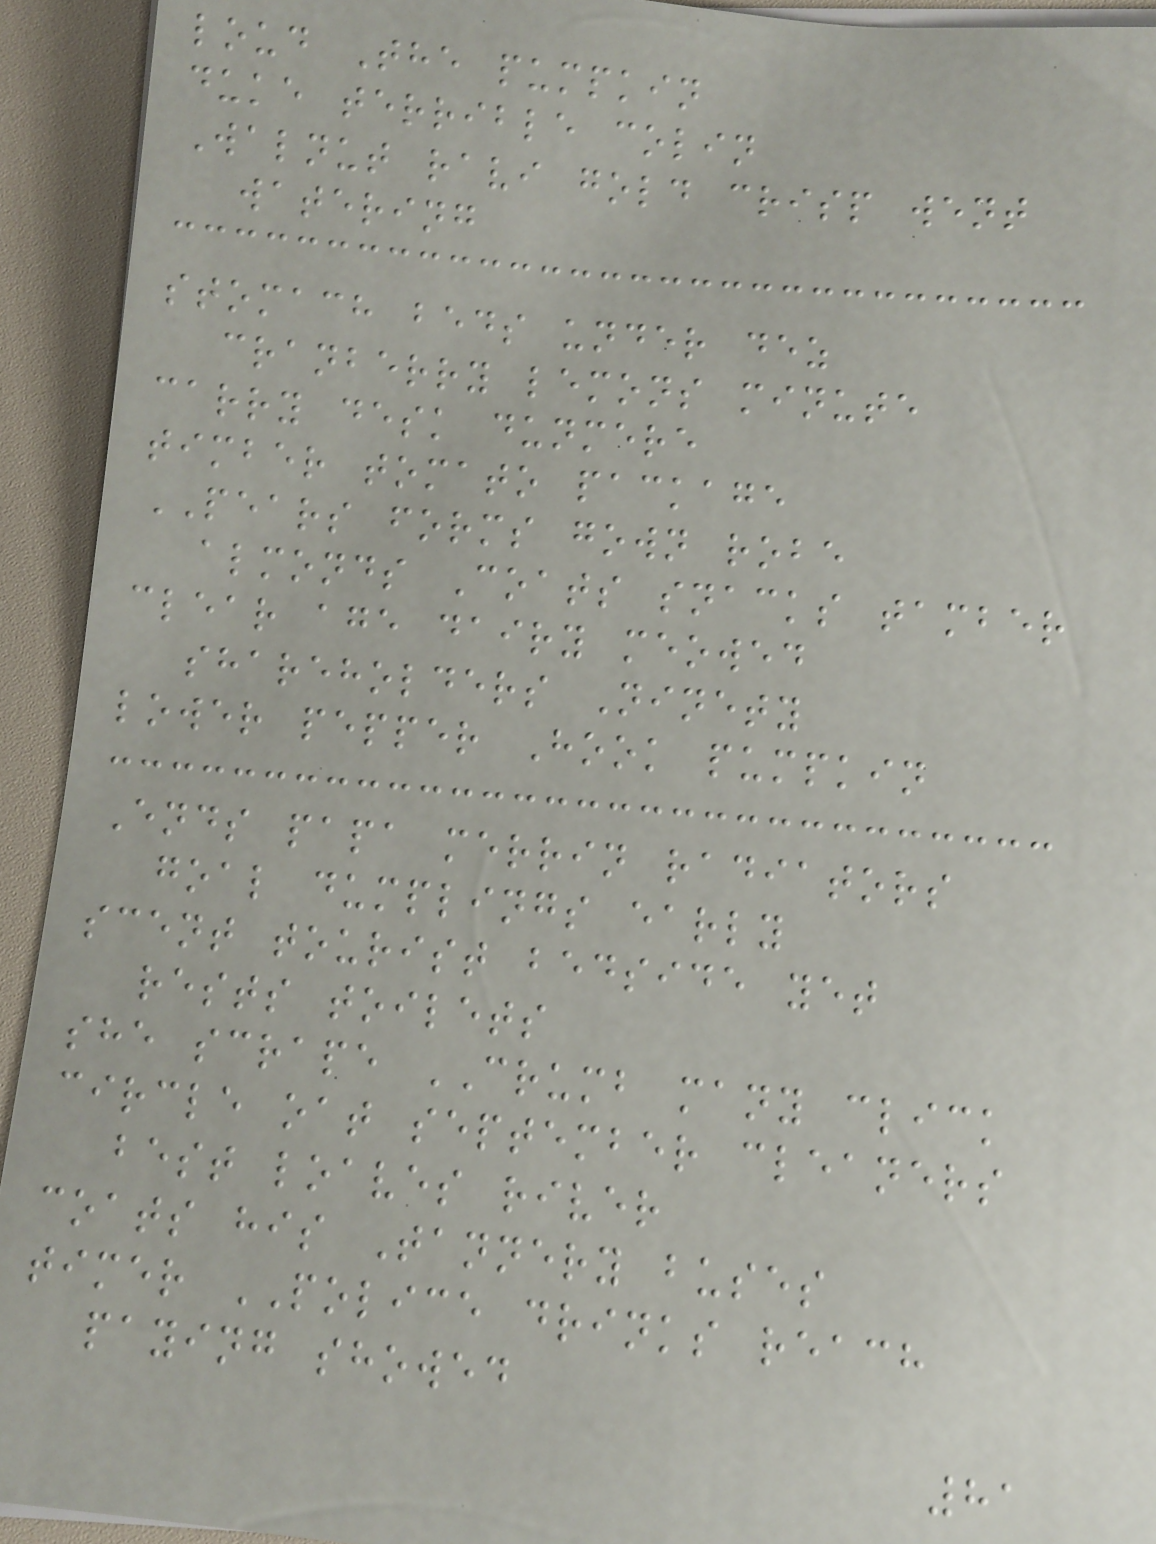loud The pumpkin
duke terrible colin
Walnut ravi gold crisp went
watering
stomach beds under dez
cranberry lemons minute
carry desk dunmere
timber tomato package
PEARS forms gown robe
almonds Coats snacks tamber
clear age dairy meowed
shareholders Ninety
lower pepper Hook pumpkin
Ends papa merrin radiators
goal dumplings early
scent tourist bedside yet
rests toilets
she scrape CRUMB many click
circle oat september cleaners
best loaves river
coats his Tannery buses
timer POLICE drinks reach
paying showed
81
